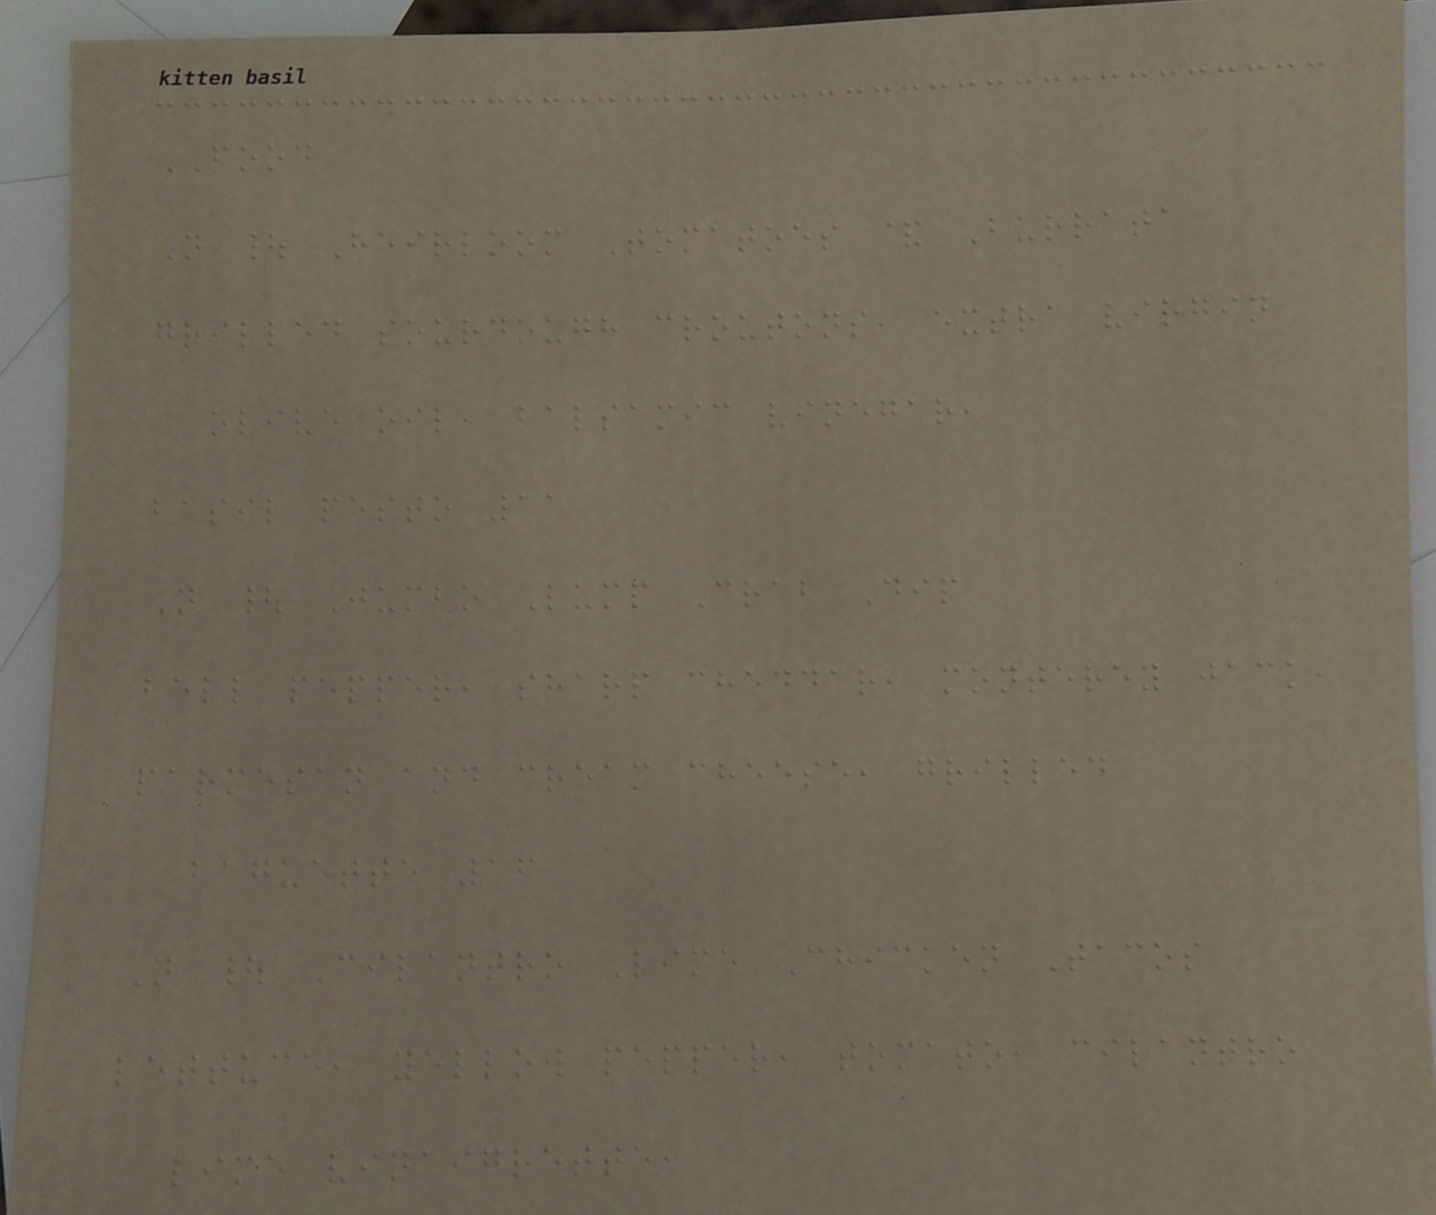FOOD
N | Heirloom Tomatoes & Burrata
grilled sourdough croutons, extra virgin
olive oil, balsamic vinegar,
basil pesto 11
N | Jumbo Lump Crab Dip
bell pepper, sharp cheddar, monterey jack,
parmesan and cream cheese, grilled
baguette 16
N | Cilantro Lime Chicken Tacos
lettuce, yellow pepper, tomato, cilantro
lime vinaigrette,
